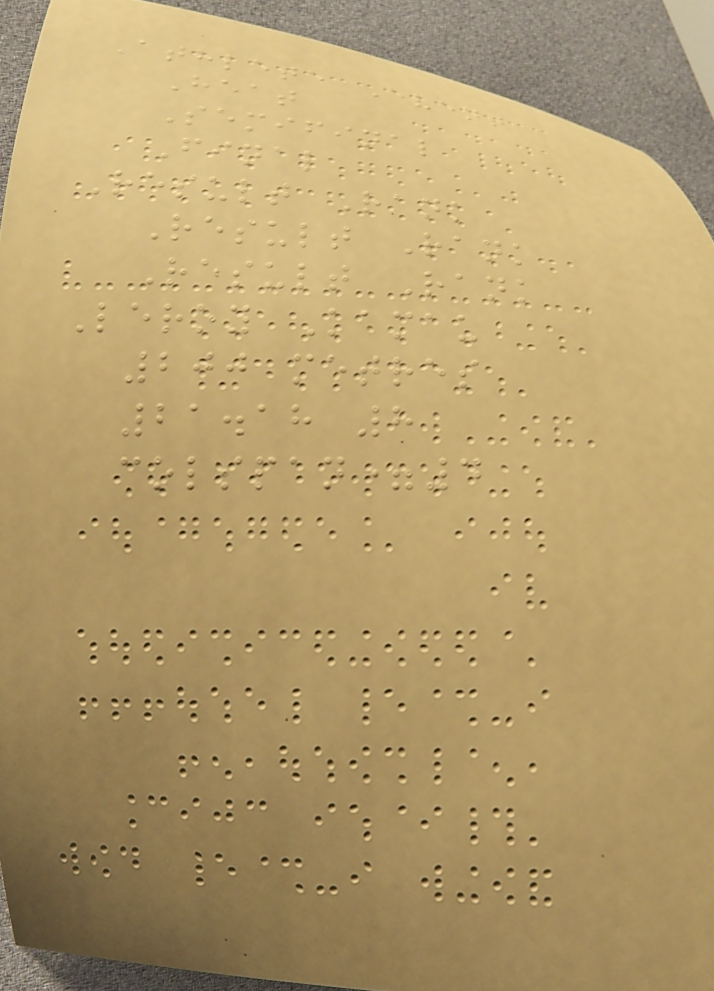Athlete Event
Heat
Semifinal
Final
Result Rank
Result Rank
Result Rank
Leroy Kamau
200 metres
21.18 8
colspan=4
